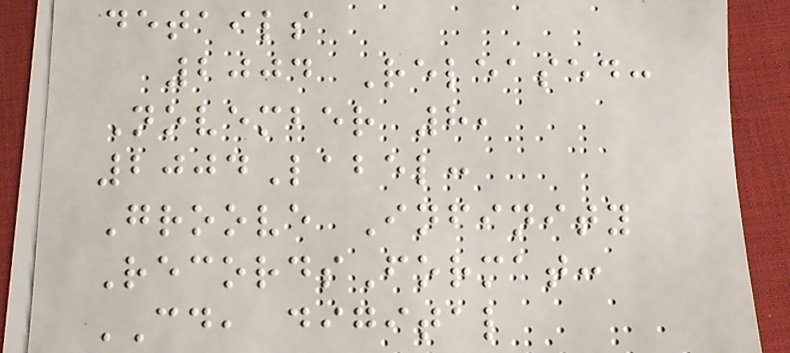details
2004 Released:
November 8,
2004Label:
Groove Infinity
RecordsFormat:
CD, digital
